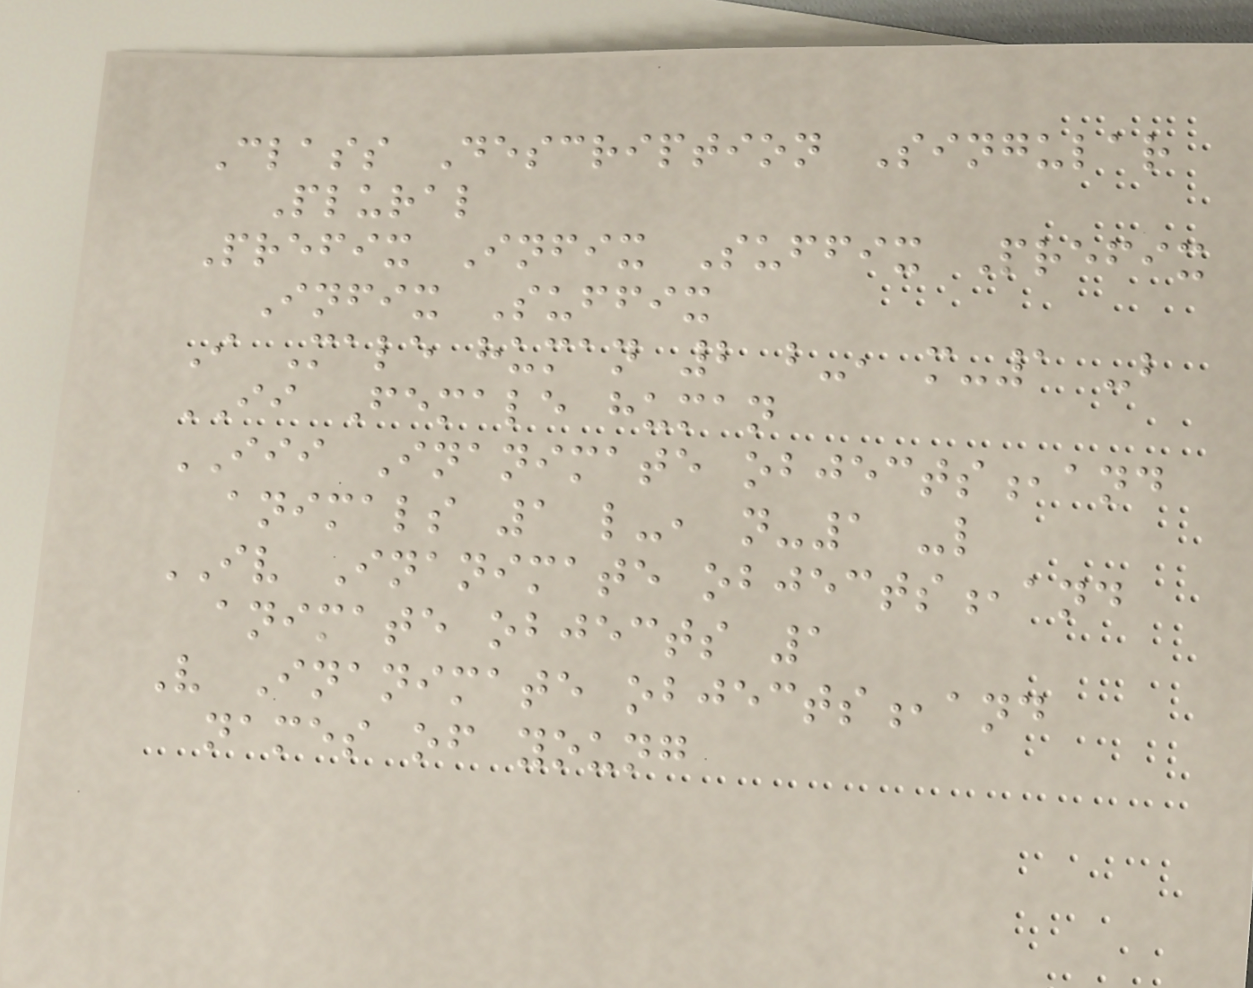Class Description Singular
Plural
Prefix Infix Suffix Prefix
Infix Suffix
I Male human 2 b-, m-1 -b
II Female human
III Inanimate objects,and
animals 1 l-, n-1 -l
IV Inanimate objects,and
animate objects 1
V Inanimate objects,and
names of young
